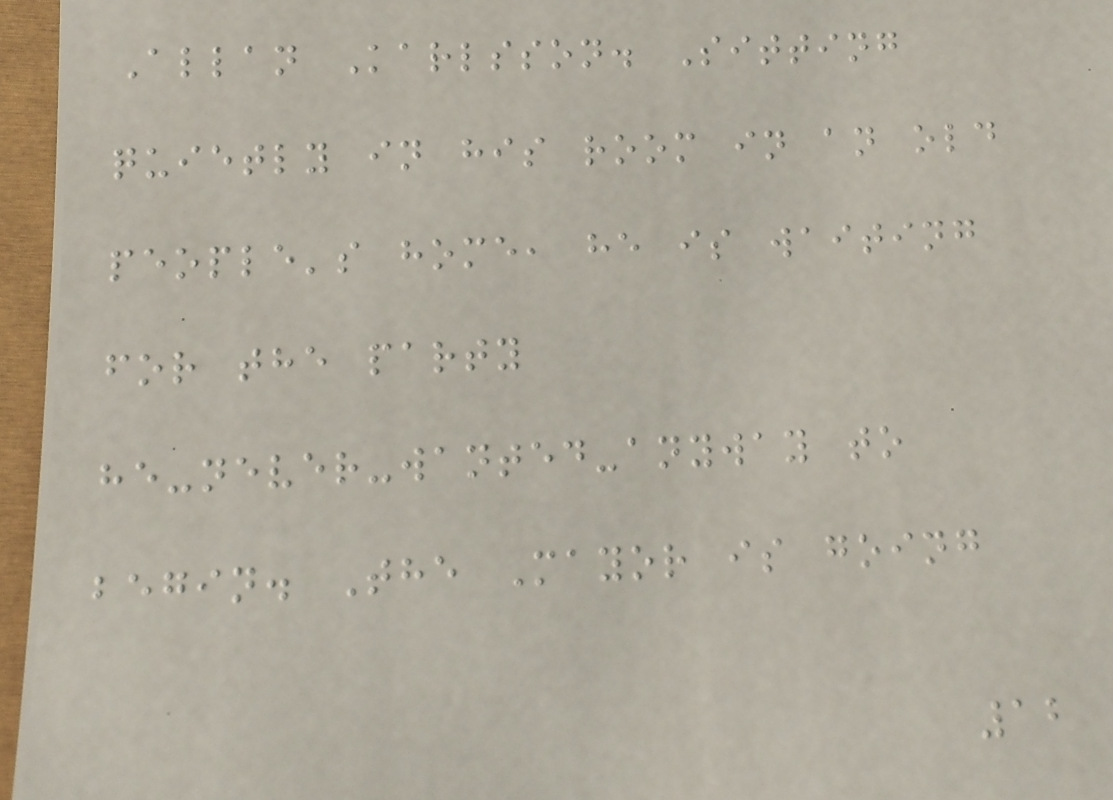Allan Karlsson. Sitting
quietly in his room in an old
people's home, he is waiting
for the party
he-never-wanted-anyway to
begin. The Mayor is going
12
